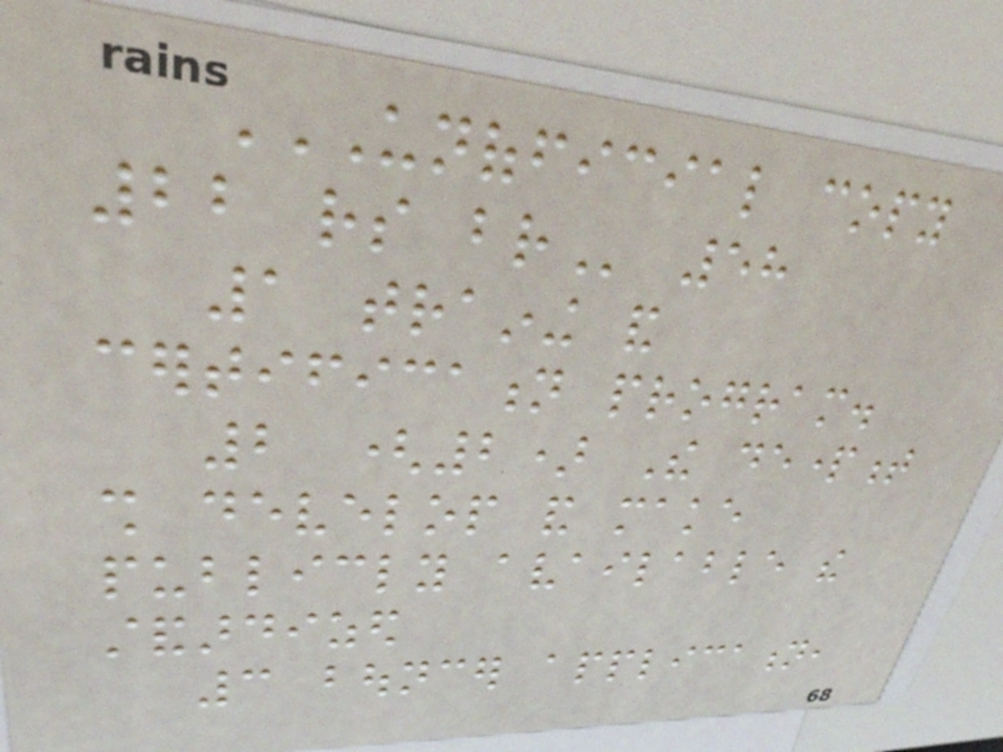UNOFFICIAL COPY
22 RS BR 58
1 training and
certification program.
2 (2) The department
shall develop and make
publicly available the
standardized
3 bouncer application,
